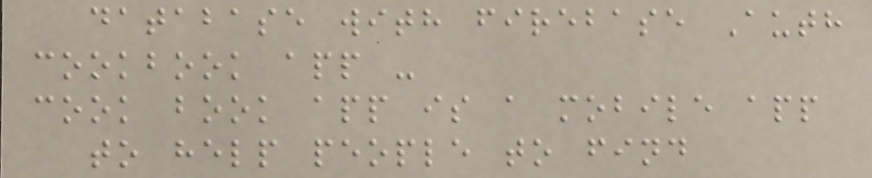database with firebase Auth
cookbook app -
cook book app is a mobile app
to help people to find
